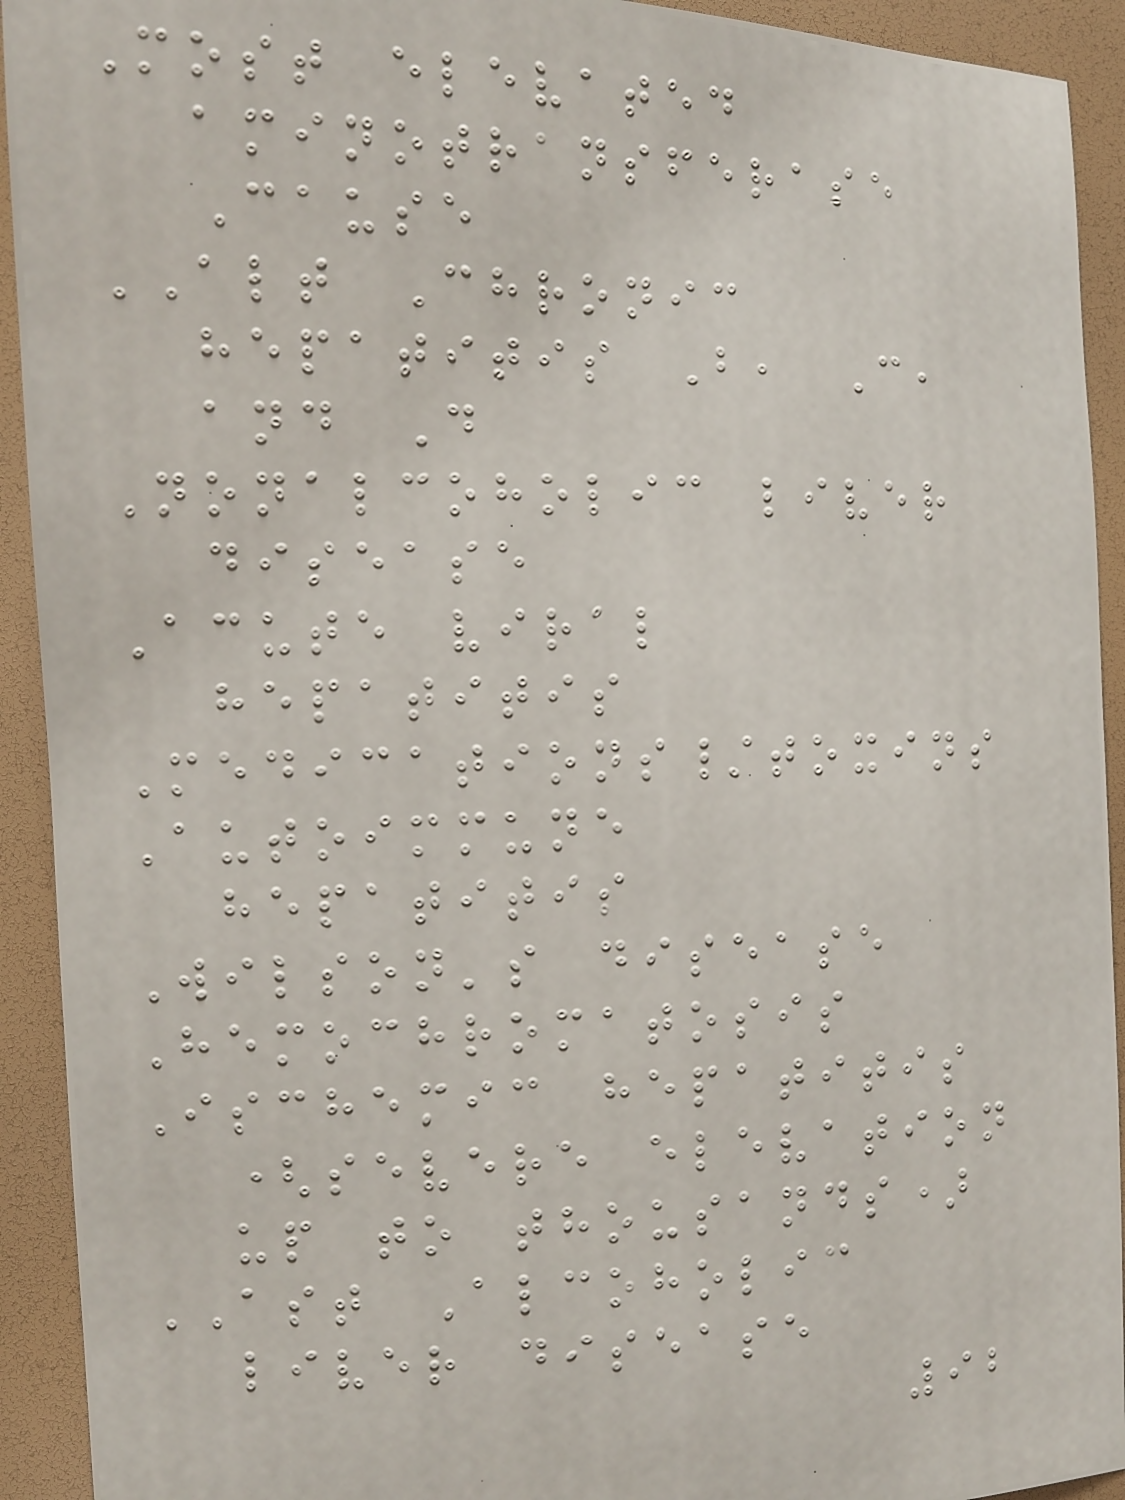Most elevated
aminotransferase
Cause
ALT Chronic
hepatitis B, C,
and D
Nonalcoholic liver
disease
Acute viral
hepatitis
Medications/toxins
Autoimmune
hepatitis
Wilson's disease
Hemochromatosis
Ischemic hepatitis
(severe elevation
up to thousands)
AST Alcoholic
liver disease
92
